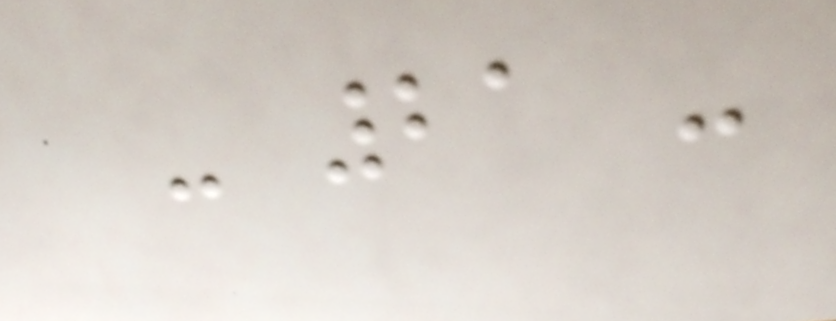- 21 -
